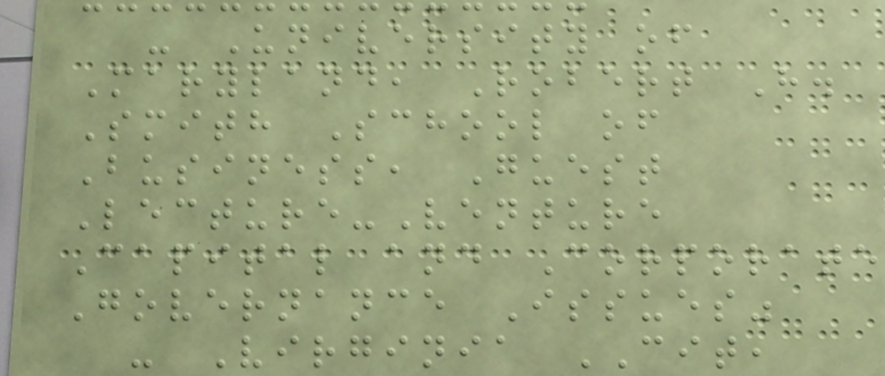- University of
Maryland, Robert H.
Smith School of
Business, Guest
Lecture-Venture
Capital and Corporate
Governance Issues"
- Virginia CIT,
